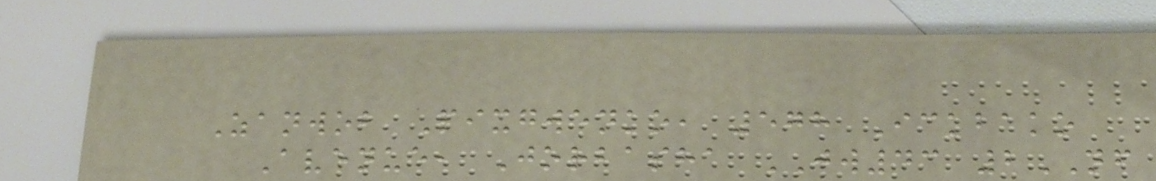Zanwob Pixgwenko, 578 Ickbako
Avenue, Jorbasha JW43 2NF
